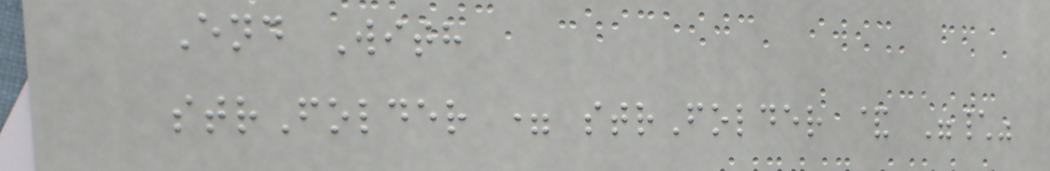End With
strFolder = strFolder & "\"
